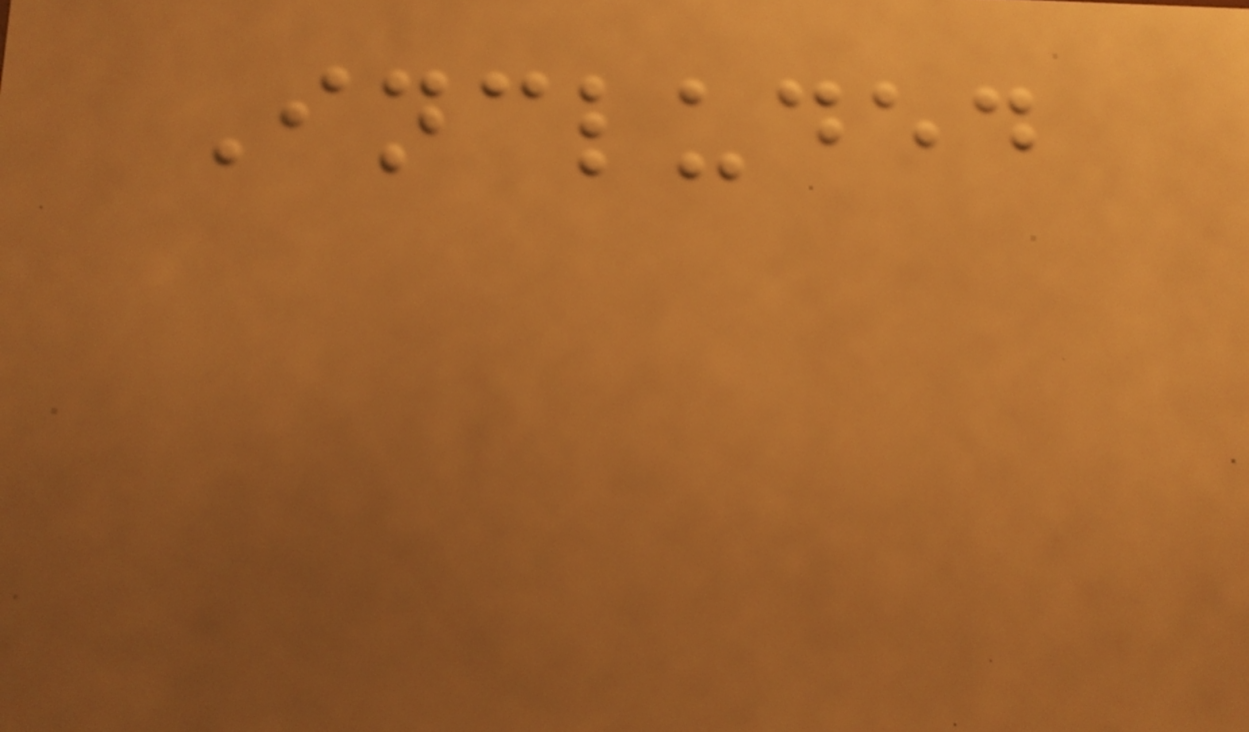Included
